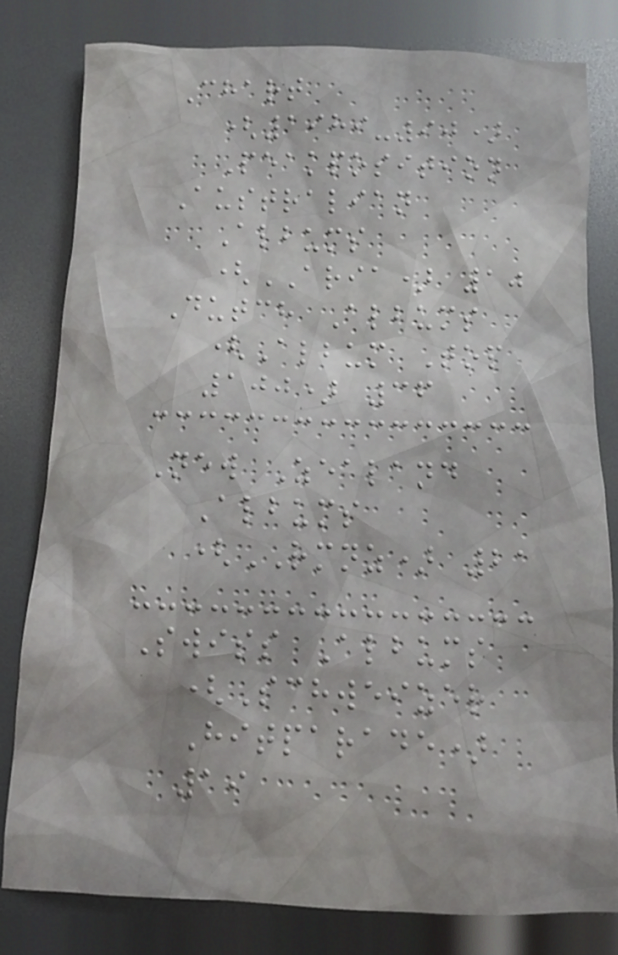Chart
(1989-90)
Peakposition
Australian
Albums
(ARIA) 10
Dutch Albums
(Album Top
100) 36
New Zealand
Albums
(RMNZ) 21
Swiss Albums
(Schweizer
Hitparade)
19
